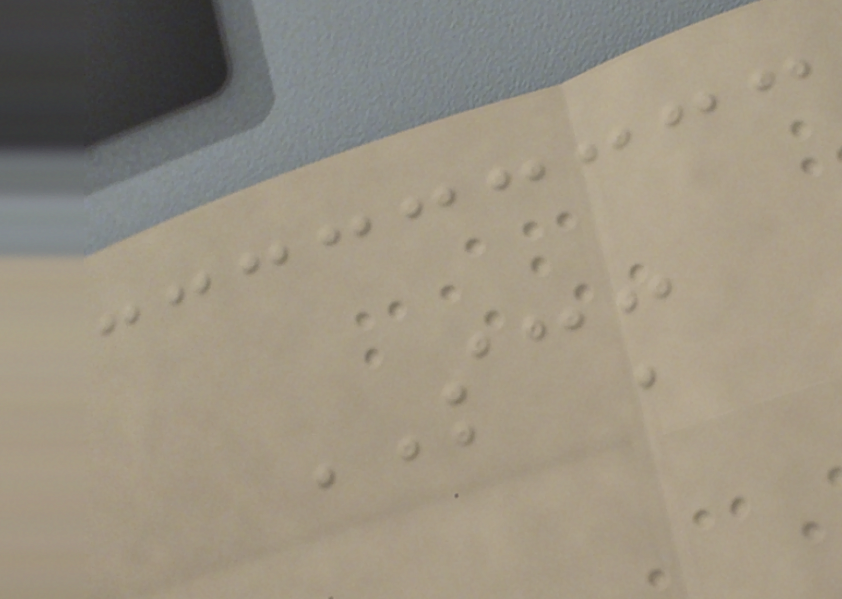SCM
